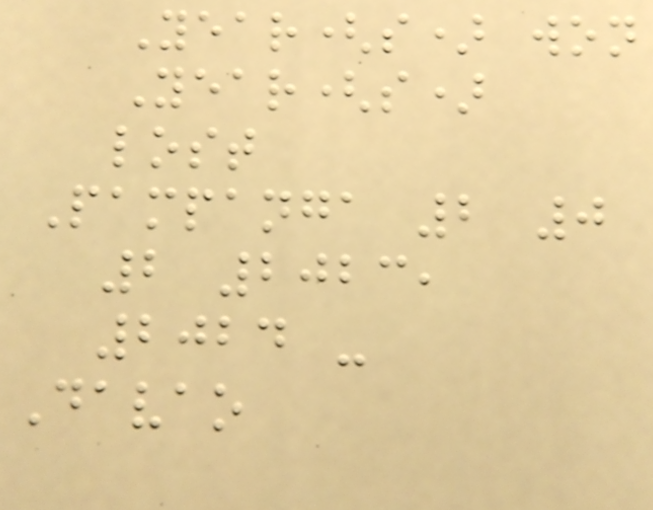Year(s) won
Year(s)
lost
Pampanga 2 0
2 2023,
2024 -
Davao
